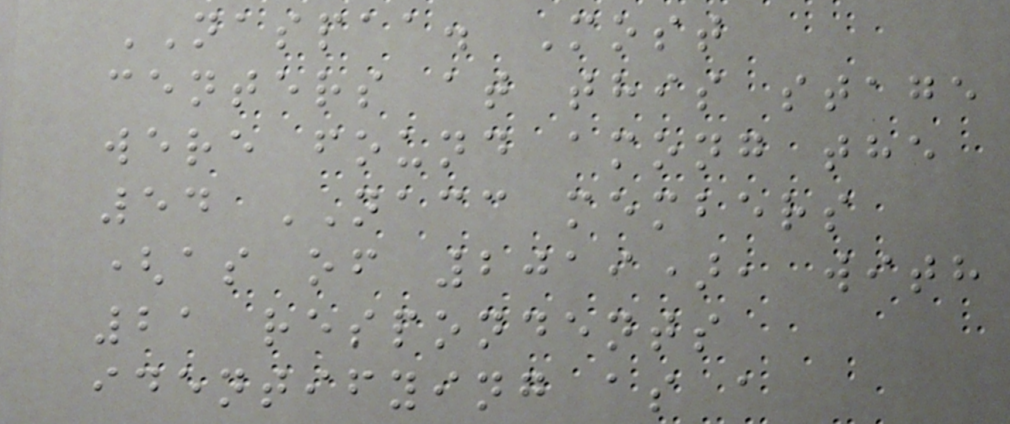NASPAA. Most
centers at this stage
were found among the
54 NACC members
(as of 2019), with
21 respondents
identifying as a
